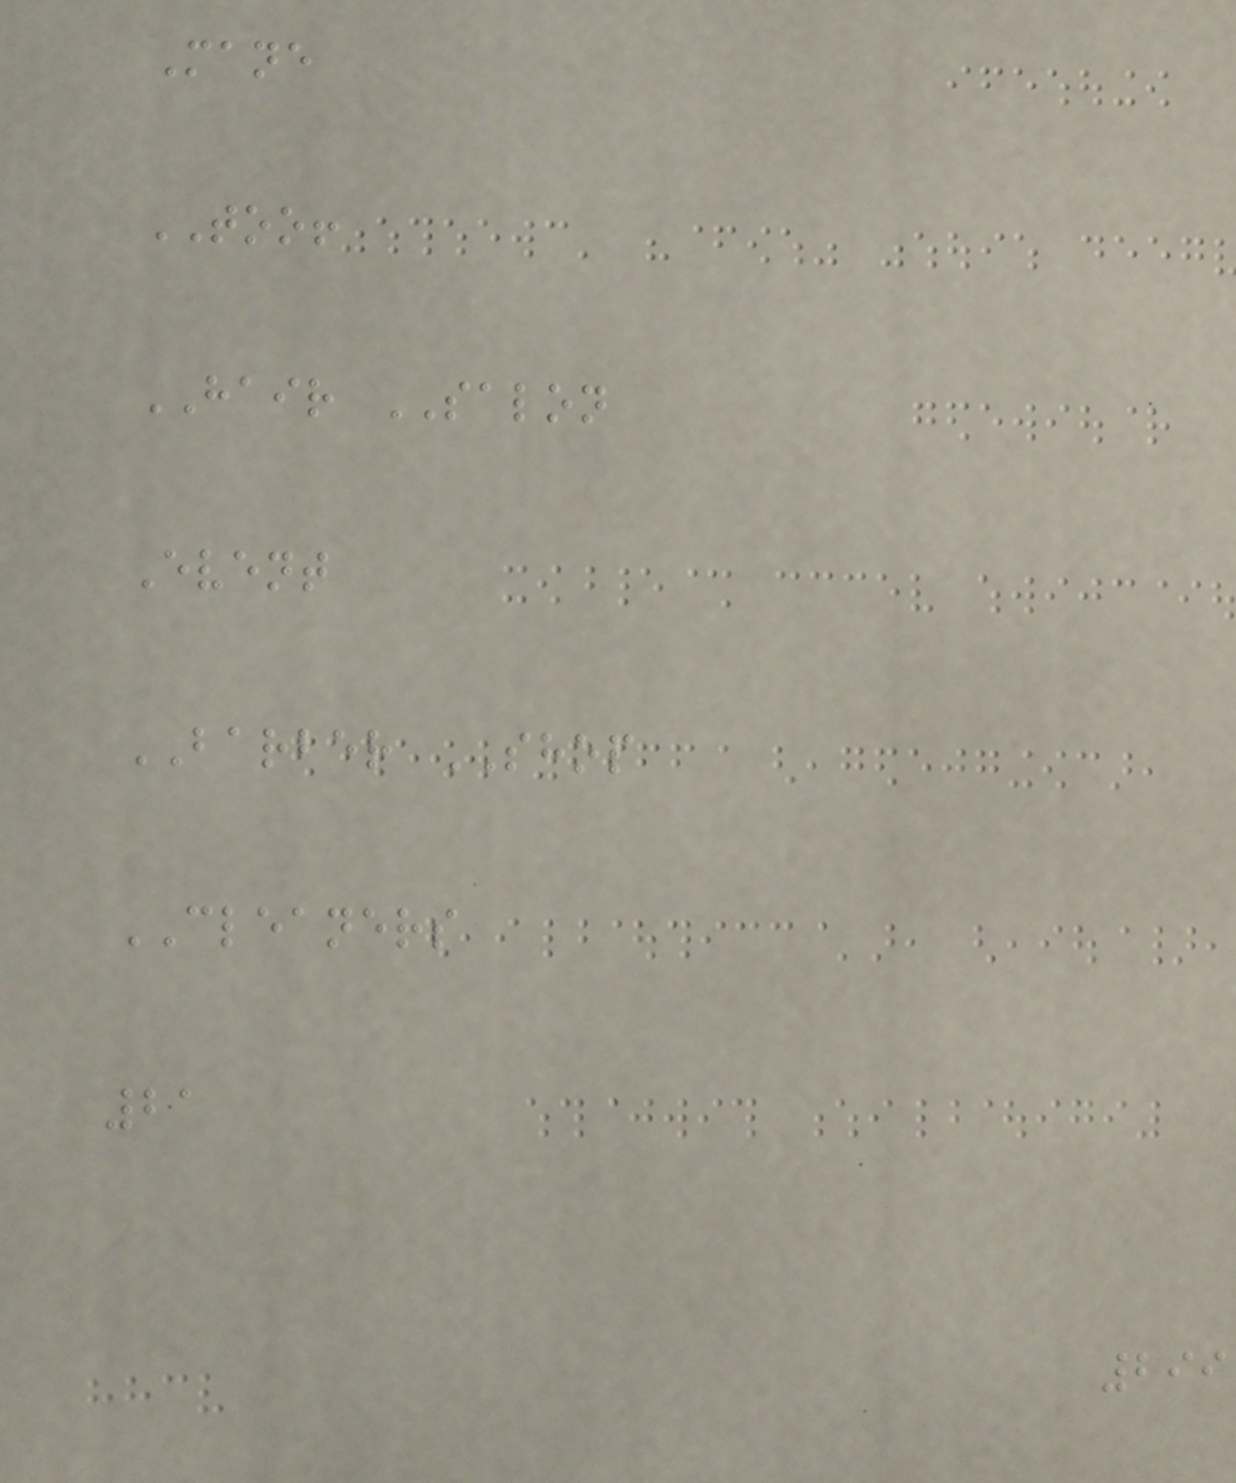Mane
TOO!
HAIR SALON
Event
BARBER SHOP
CLEANERS
21
299
